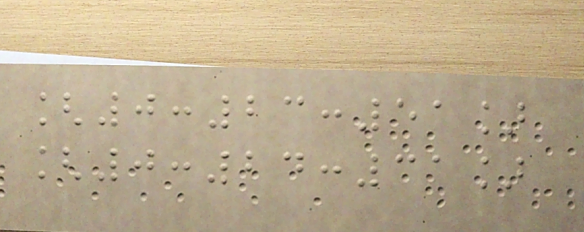[0:23:51]
[0:24:31]
